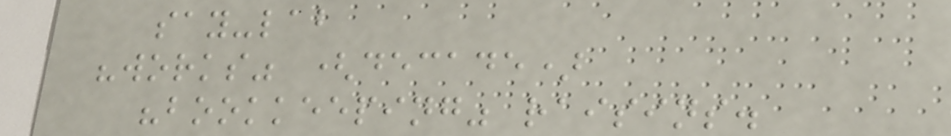say-lab
"works" (decade)
"bookkeeping" raisins.
